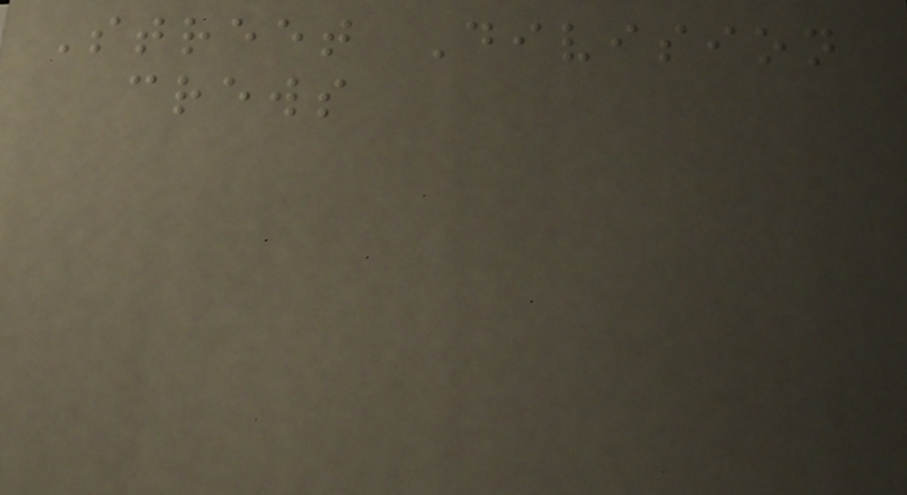Street Division
crews
